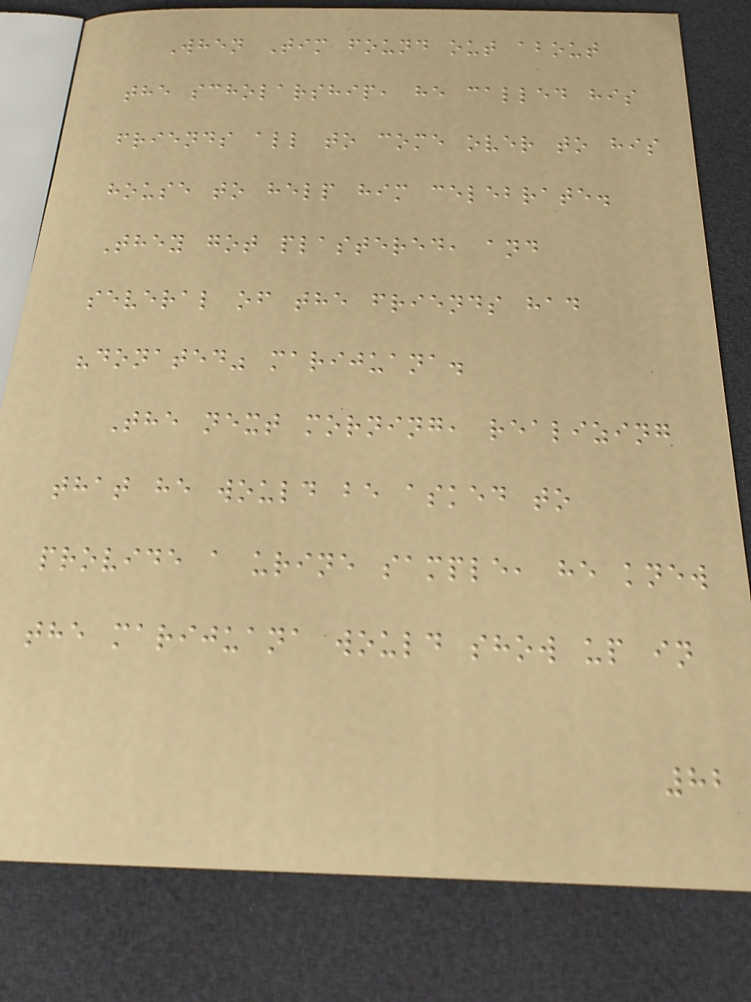When Tim found out about
the scholarship, he called his
friends all to come over to his
house to help him celebrate.
They got plastered, and
several of the friends had
"donated" marijuana.
The next morning, realizing
that he would be asked to
provide a urine sample, he knew
the marijuana would show up in
82
